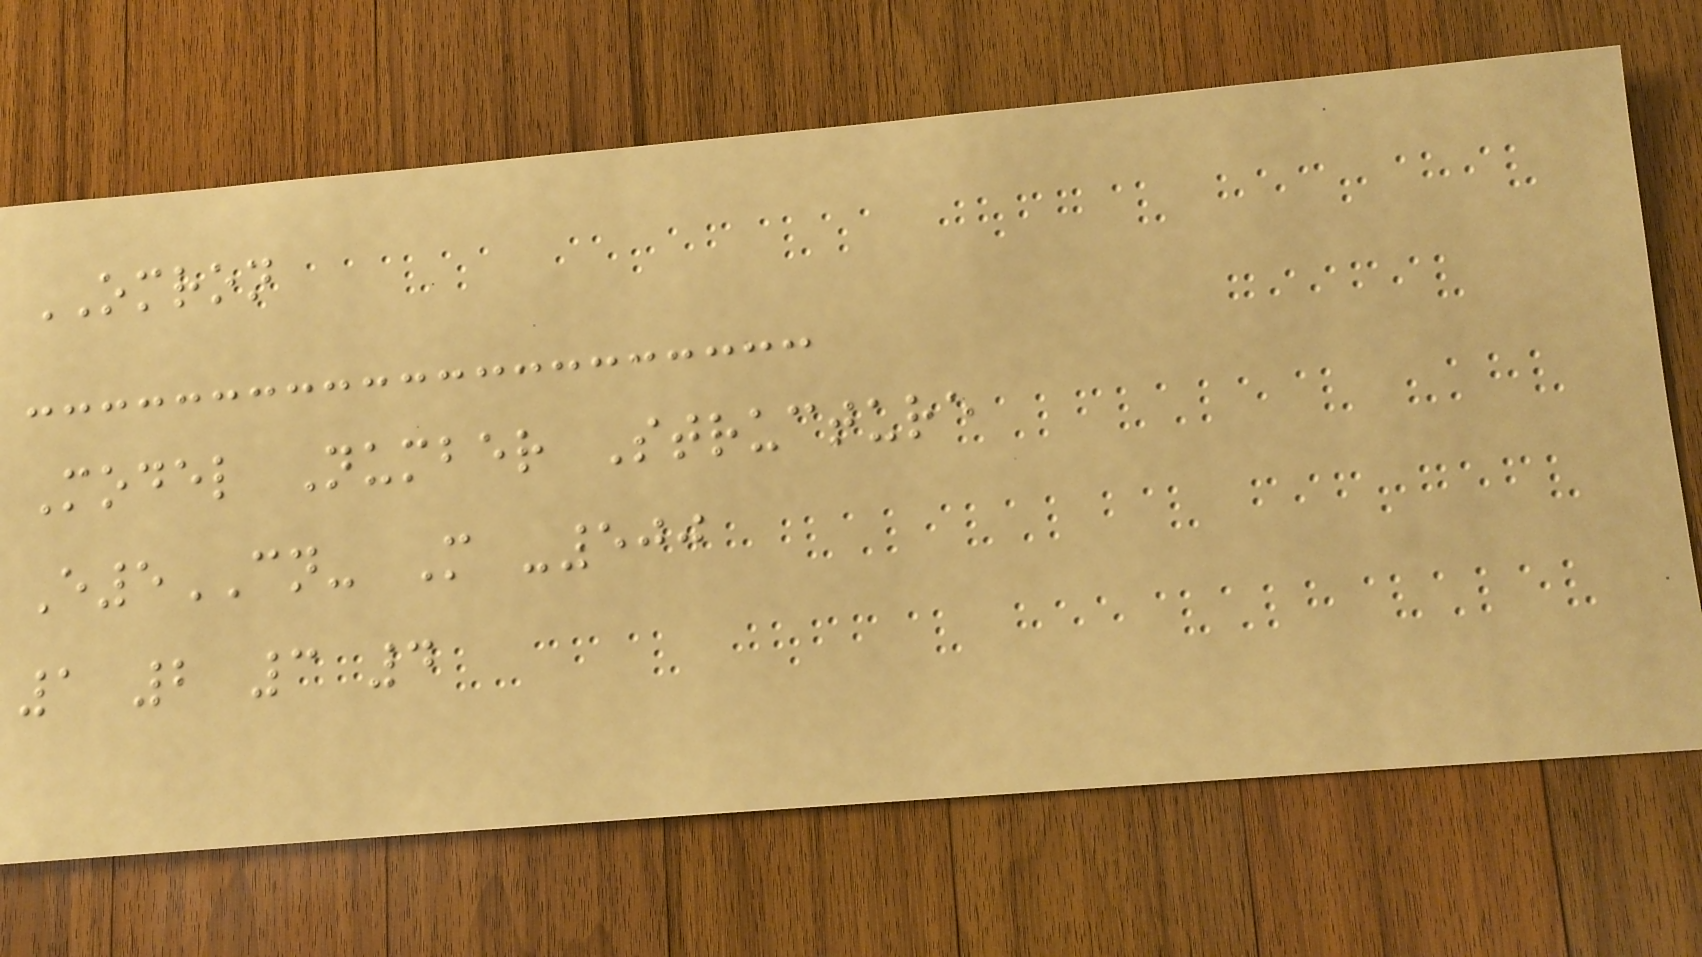OMRON
Model Number Structure
E5CN- M -500
1 2 3 4
